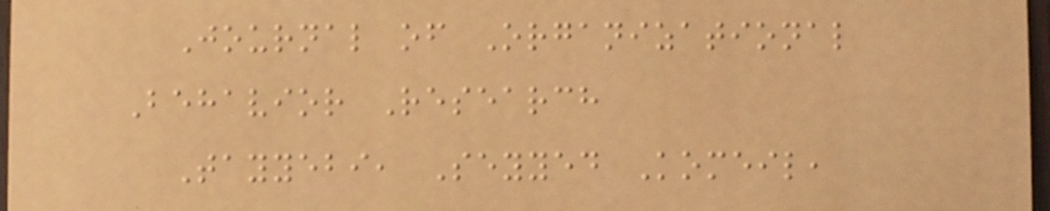Journal of Organizational
Behavior Research
Tayyebi, Seyyed Komeil,
